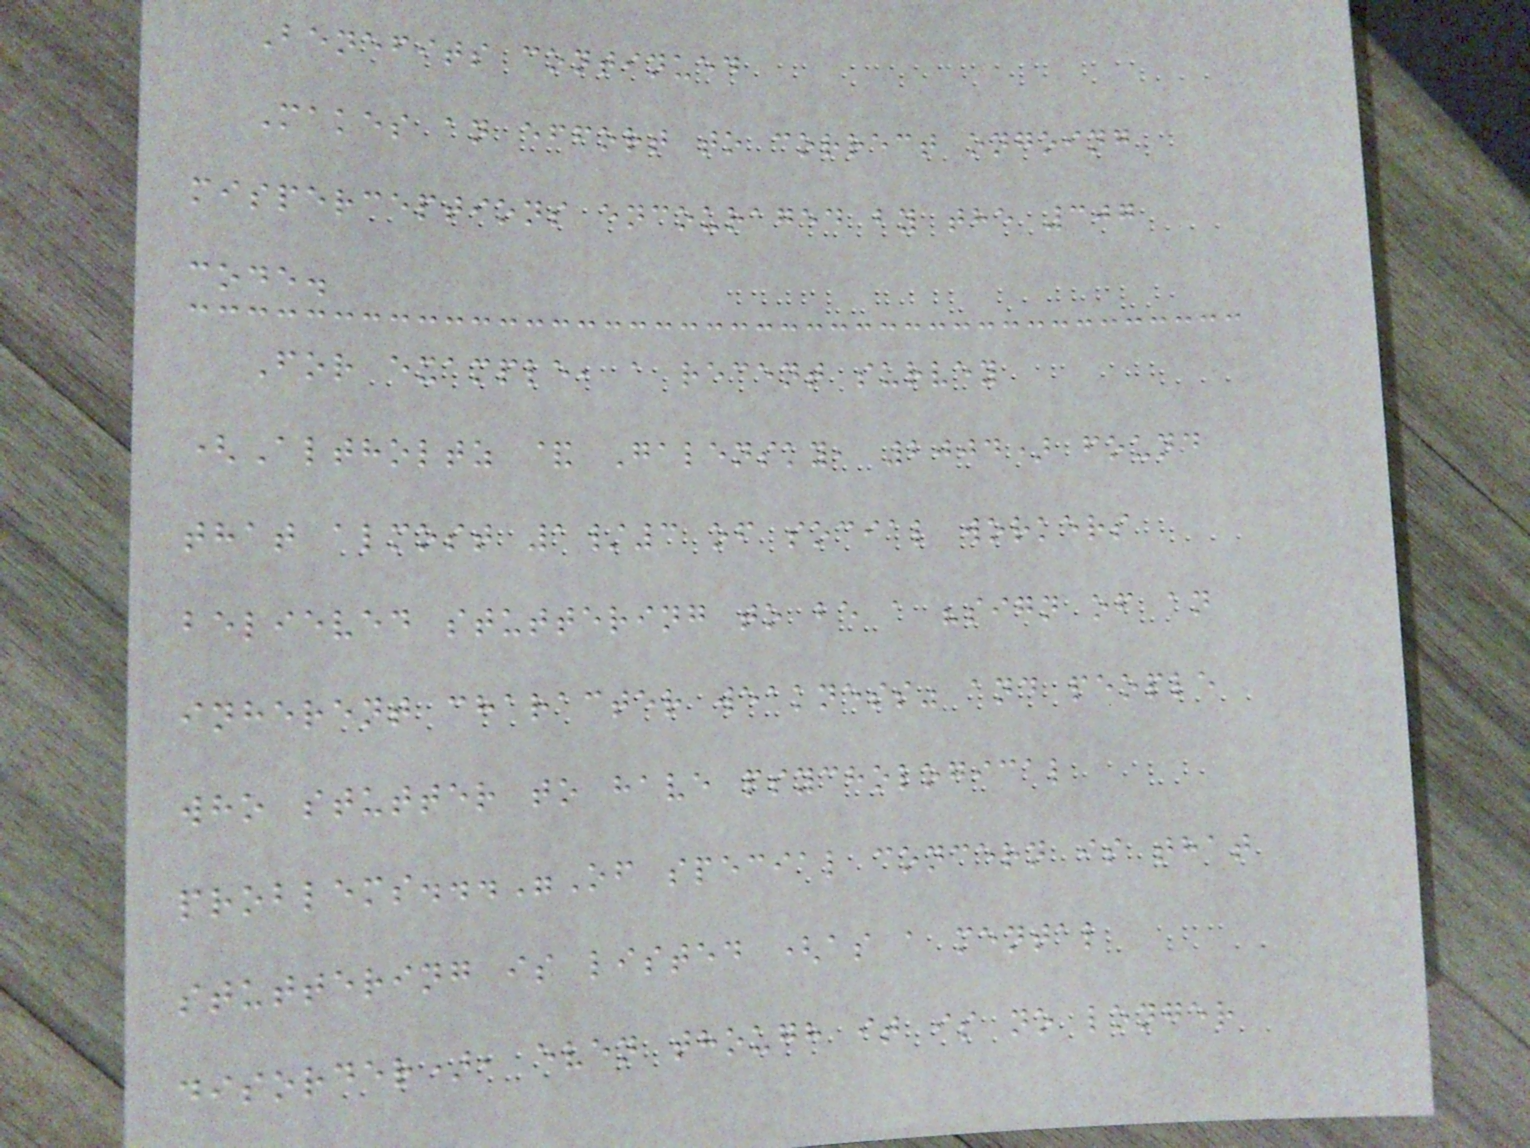Benefits continued
Makes an effort to correct ongoing
misperceptions encouraged by the 307
code.
For example, a recent survey
(Altholtz & Galensky, 2004) found
that almost 1/3 of social workers
believed stuttering to be a "sign of an
inherent character weakness" and people
who stutter to have psychological
problems..."Of special concern is that
stuttering is listed (as a mental
disorder), even though it is no longer
